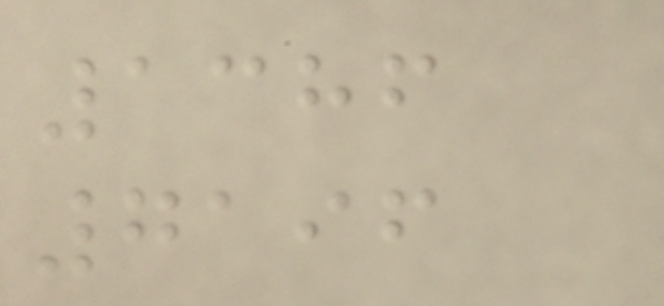1386
7196
